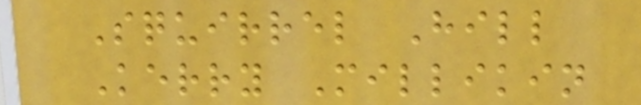Squirrel Hill
Kerry Millikin
